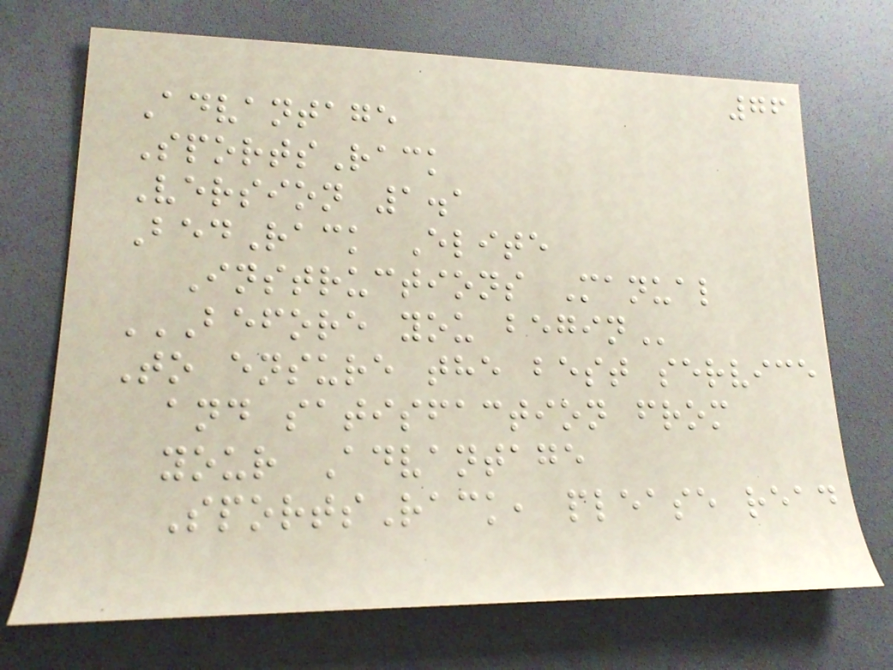76
Advantage
SportsRack
Version 1.1
BedRack Elite
Instructions Manual
BEFORE YOU BEGIN
To ensure the best service
and satisfaction from
your Advantage
SportsRack, please read
